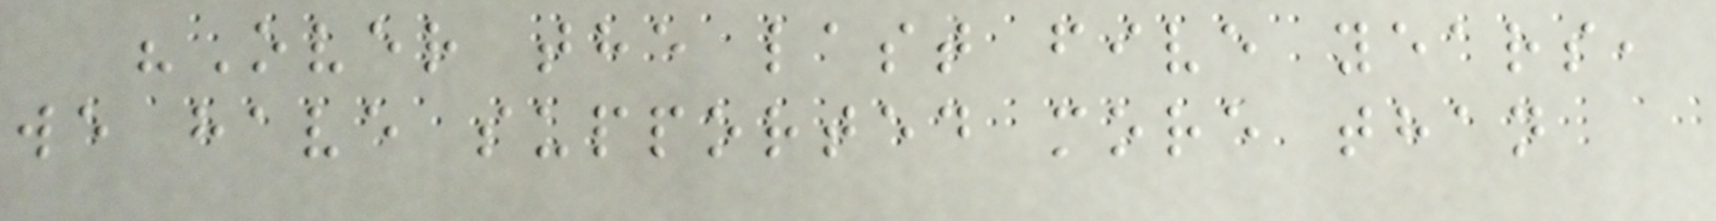"Over the last five years,
we have supported more than
